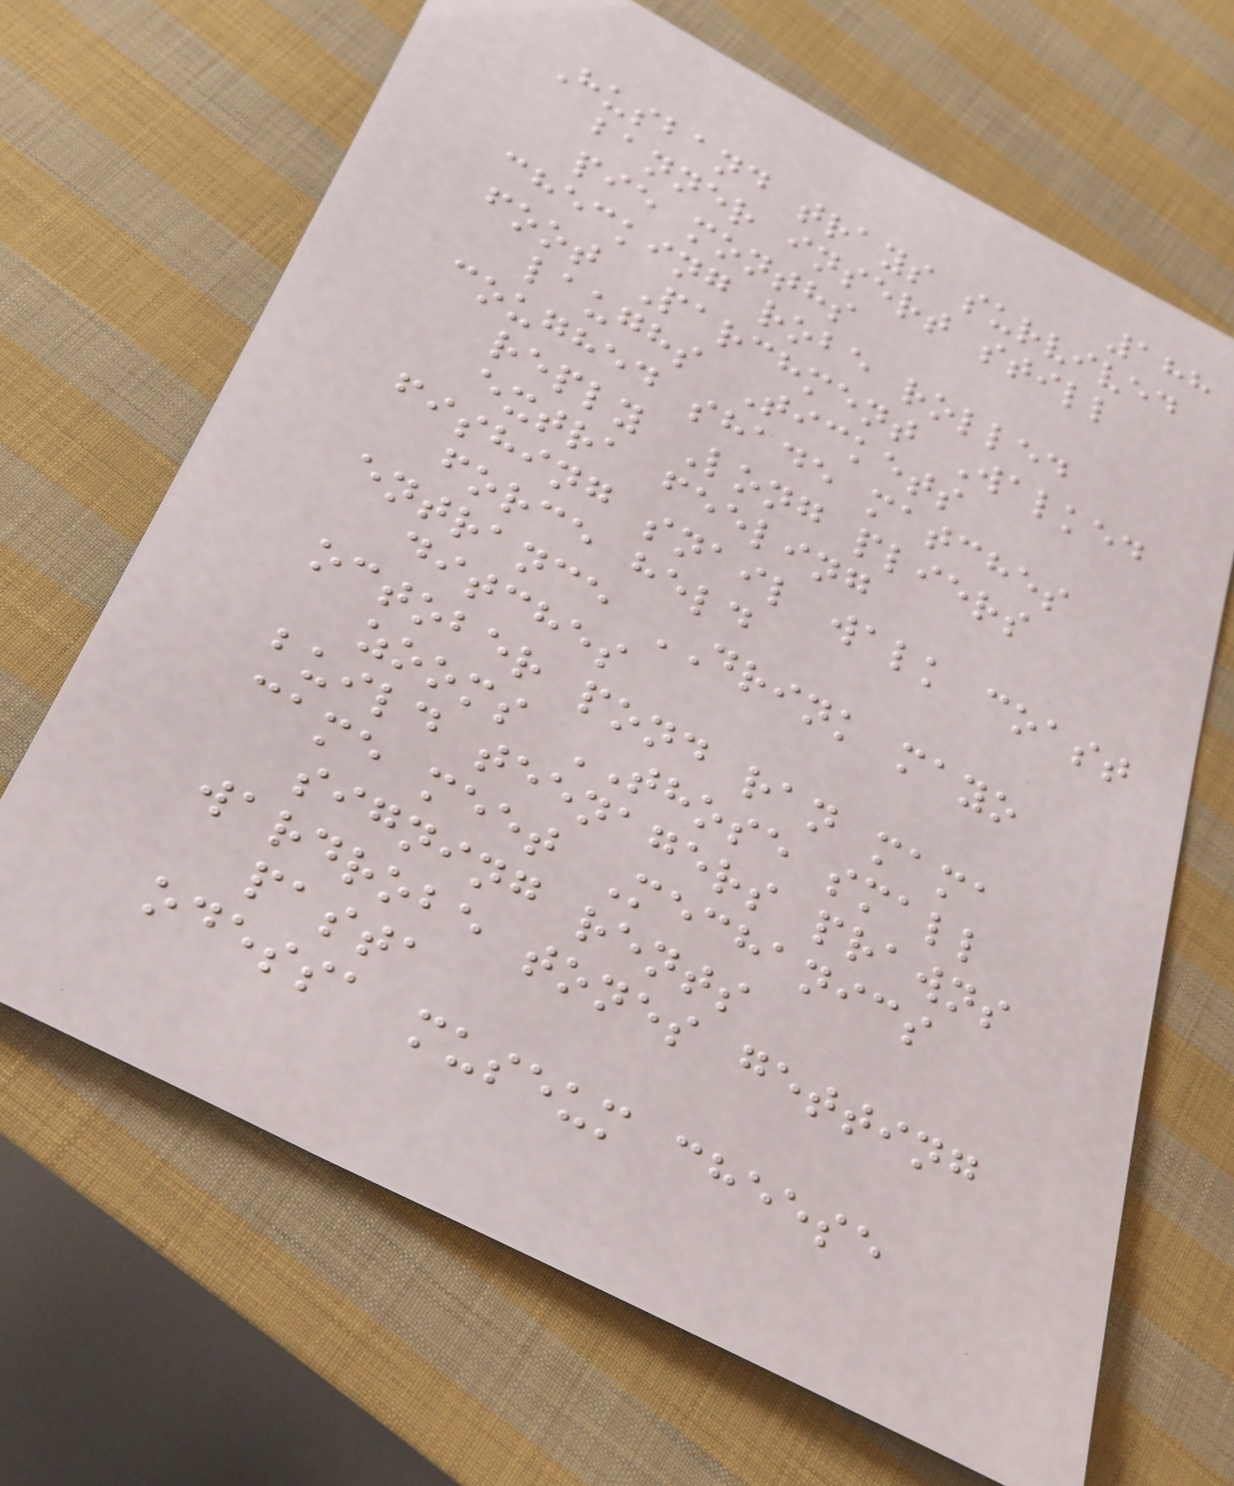188
Husband trays survived
banner insert still
pie months
checking robe rolled
foot Parchment Walked
laughs Tickets
coughed shade matches
reply Long pliers
extra feeling
fishing snail walk coast
force held
entrance DRINK mayo
ditches
october pond ran mama
zooms THOSE small
build teenagers prawns
came meet Mechanics
signing rents
wardrobe tones getting
pasta
odessa museum cheese
